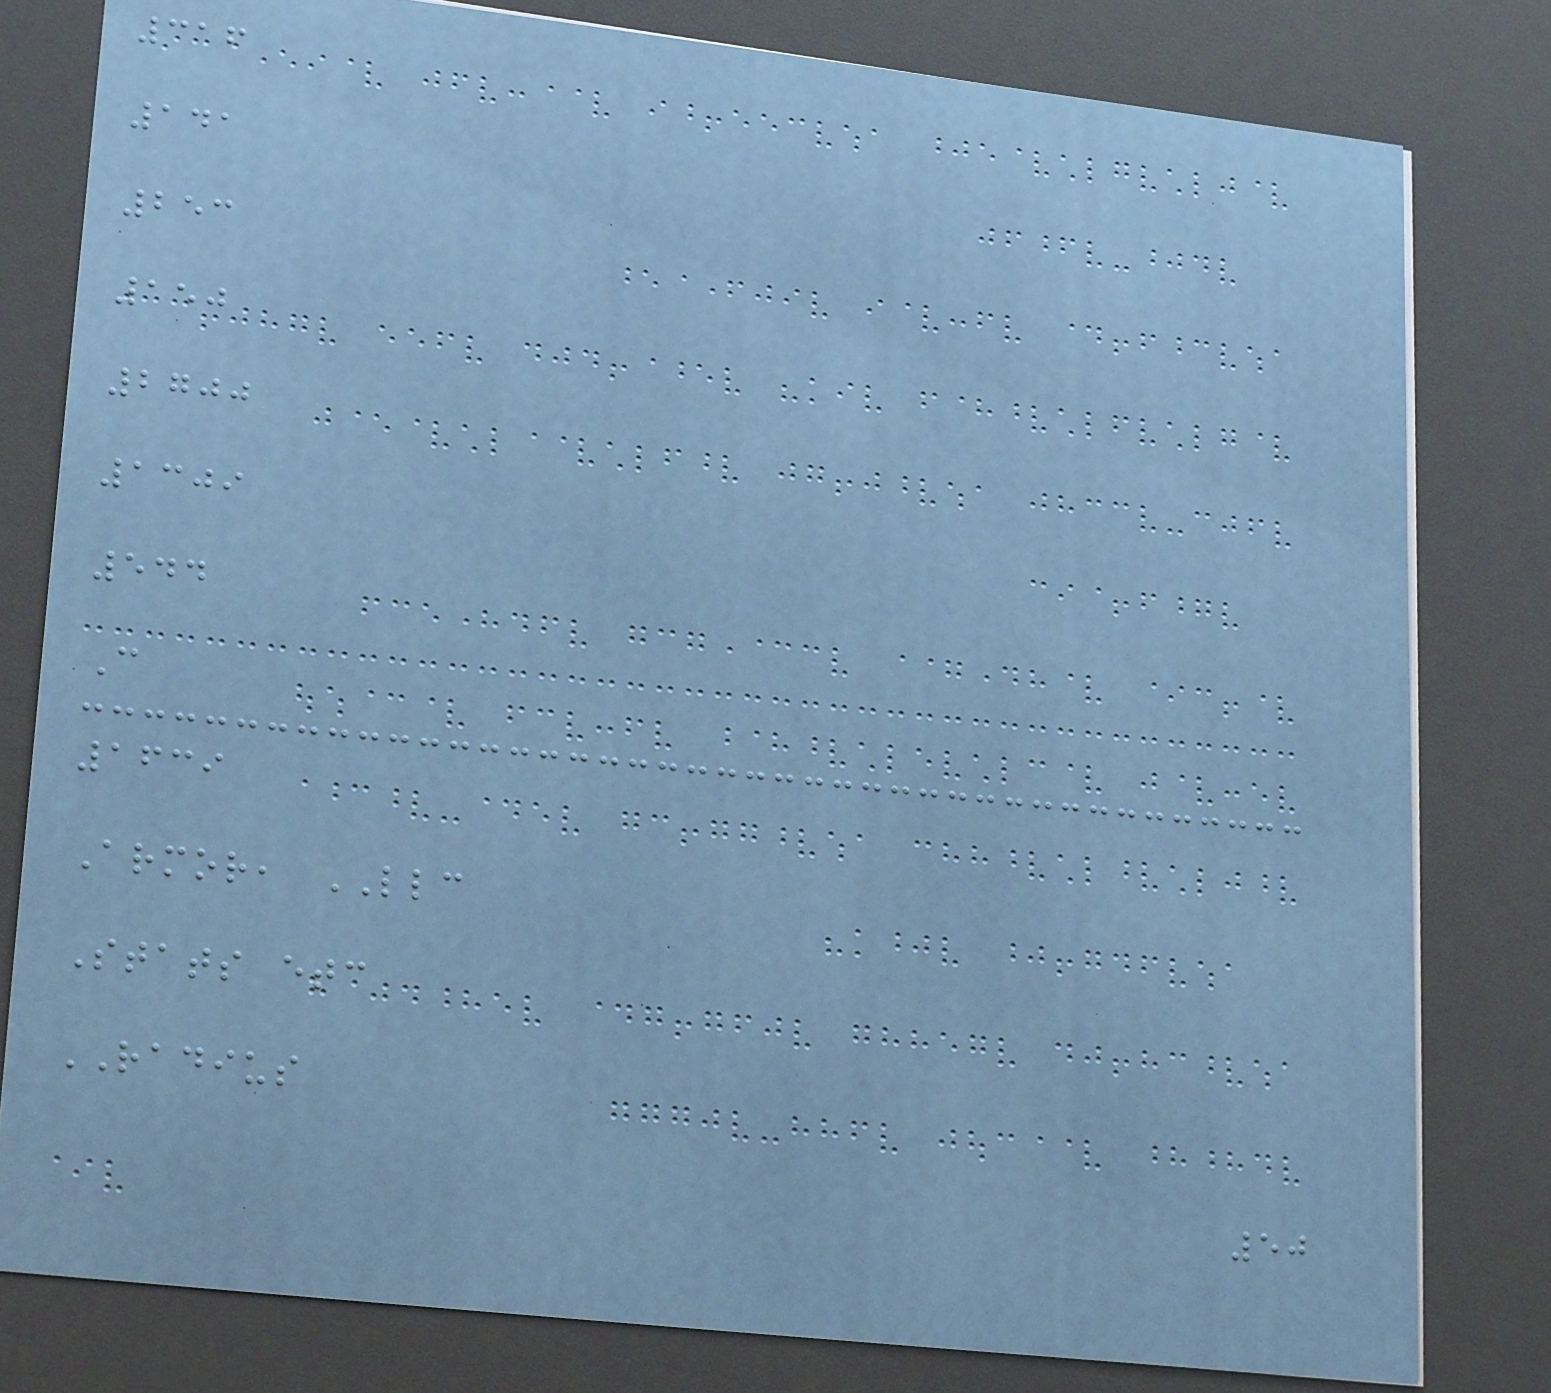316
141
253
150
2700
1309
544
C
1639
Armor, LLC
Stats etc
RADIUS
50
